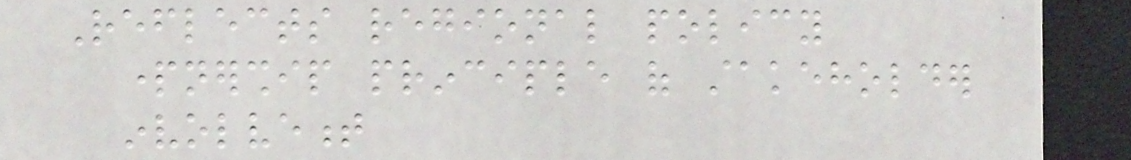Reflects regional policy
partnership principle of stakeholder
involvement
